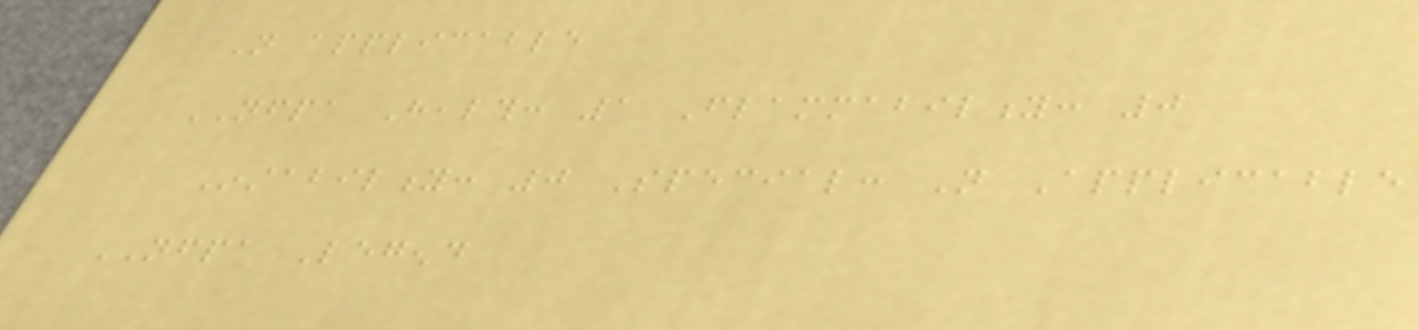Not applicable
NFPA Health: 1 Flammability: 0
Instability: 0 Special: Not Applicable
NFPA Legend
